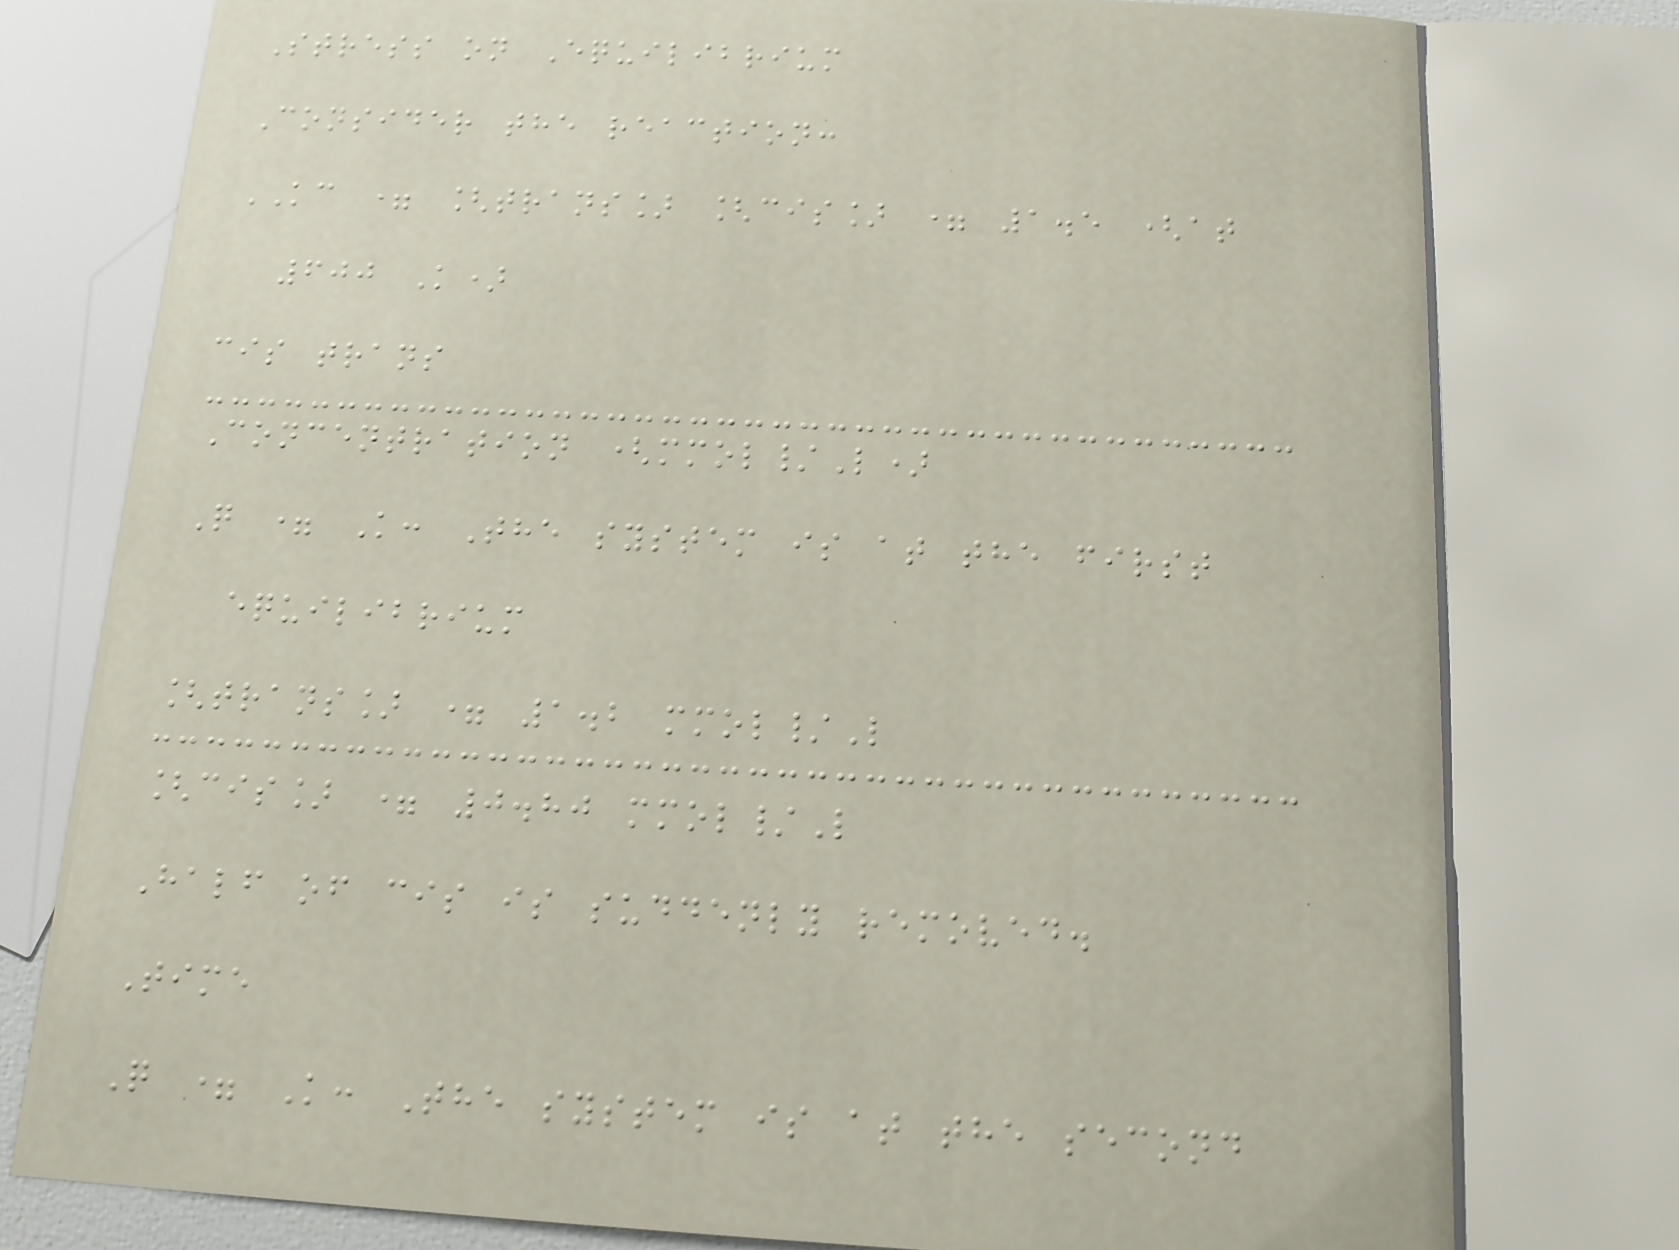Stress on Equilibrium
Consider the reaction:
KC = [trans] [cis] = 1.5 (at
600 K)
cis trans
Concentration (mmol/L)
Q = K: The system is at the first
equilibrium
[trans] = 1.2 mmol/L
[cis] = 0.80 mmol/L
Half of cis is suddenly removed.
Time
Q = K: The system is at the second
